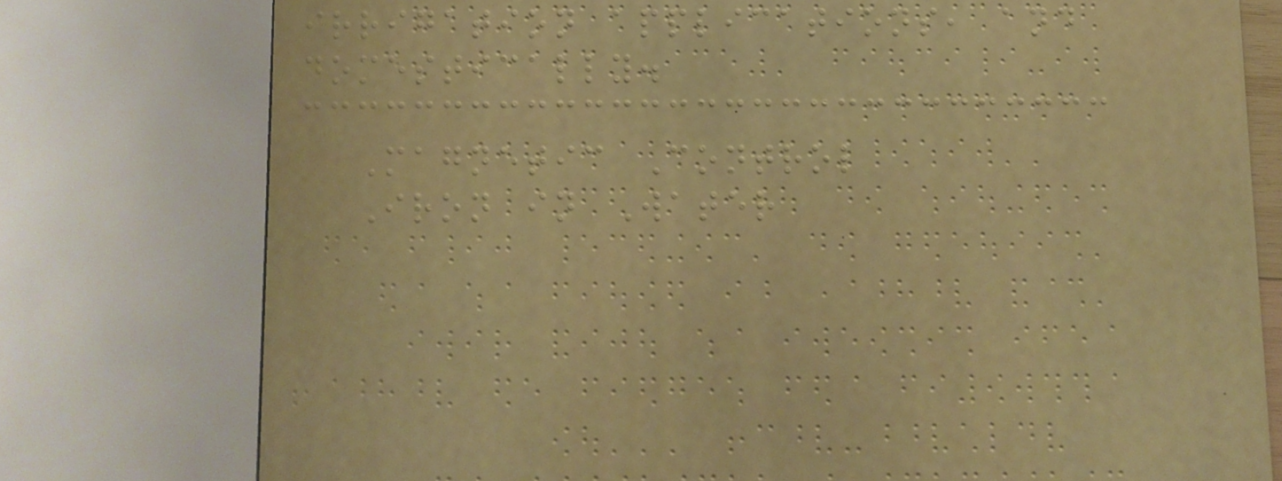irrigation applications, and
domestically.
Magnetic Control
Iron in Water
